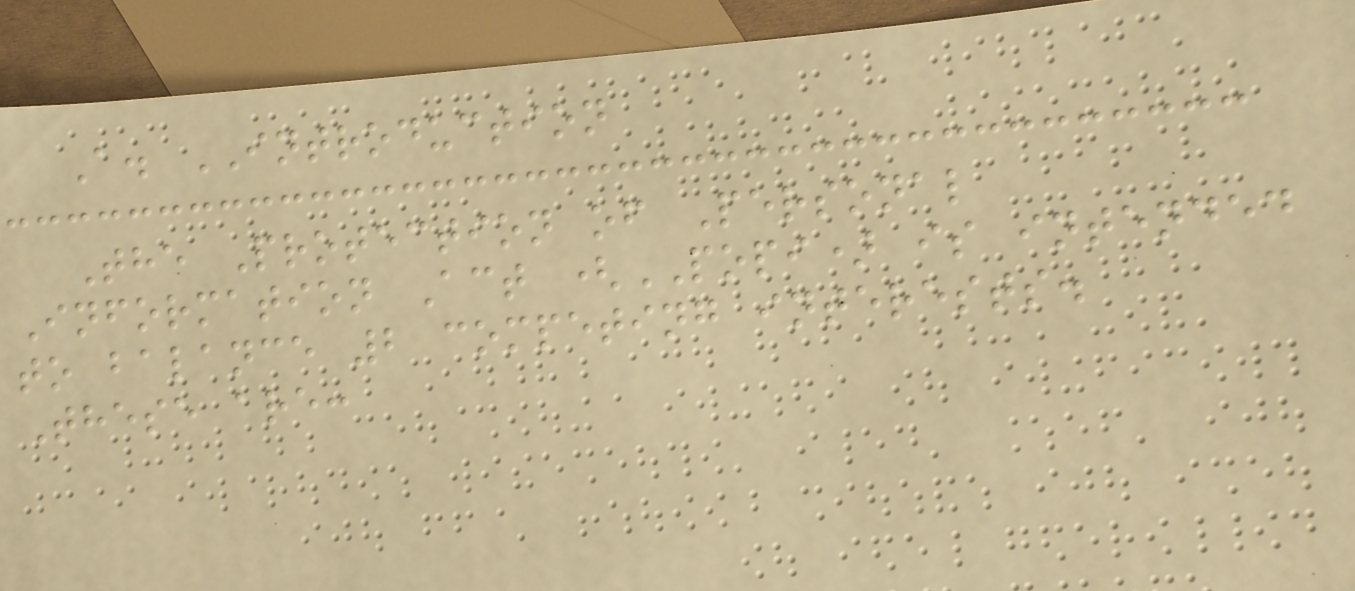A. INTRODUCTION
The Protection of Personal
Information Act (POPI) is intended
to balance 2 competing interests.
These are:
